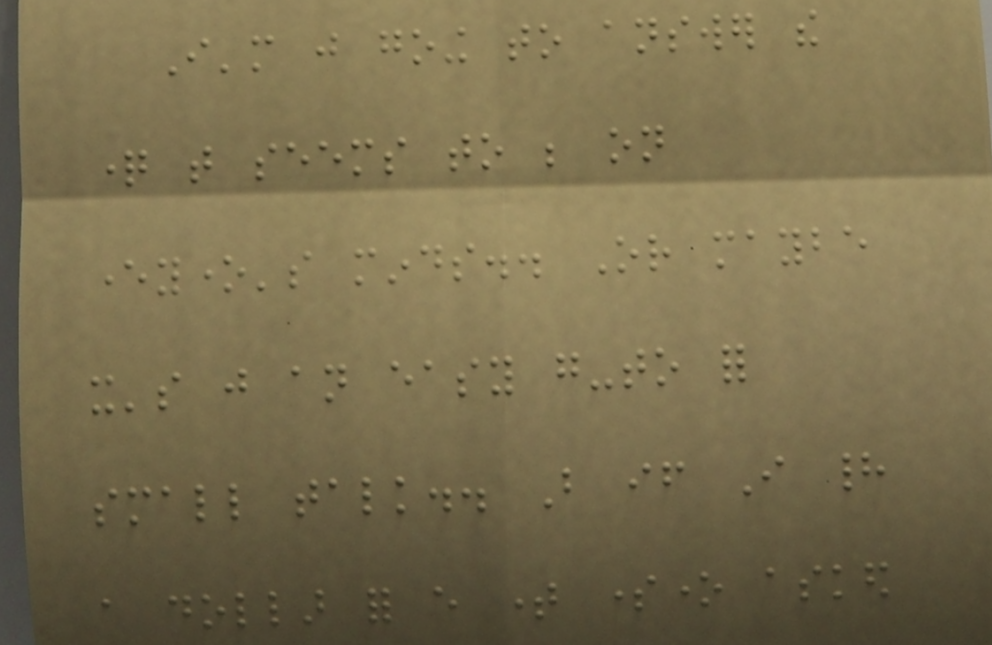I'm just going to answer the
question that seems to be on
everyone's minds.. Or maybe
it's just an easy go-to for
small talk.. But if I had
a dollar for every time someone asked
